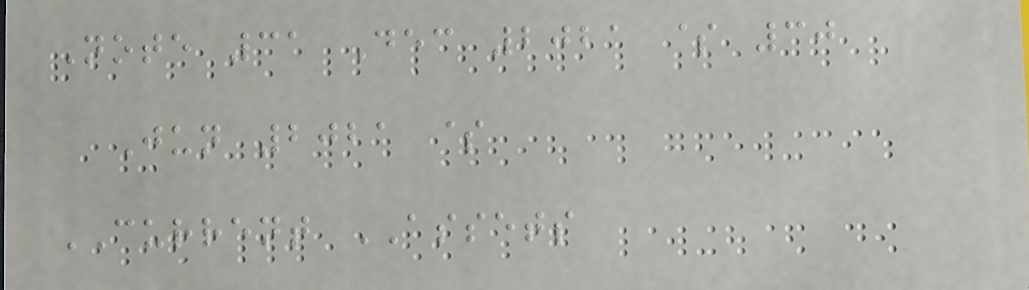Note 31 Dec 2021 $ 30
Jun 2021 $
CURRENT ASSETS
